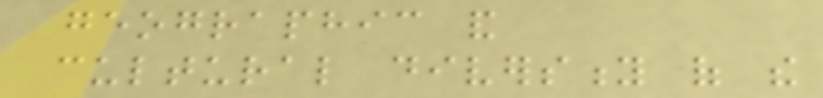geographic and
cultural diversity of the
